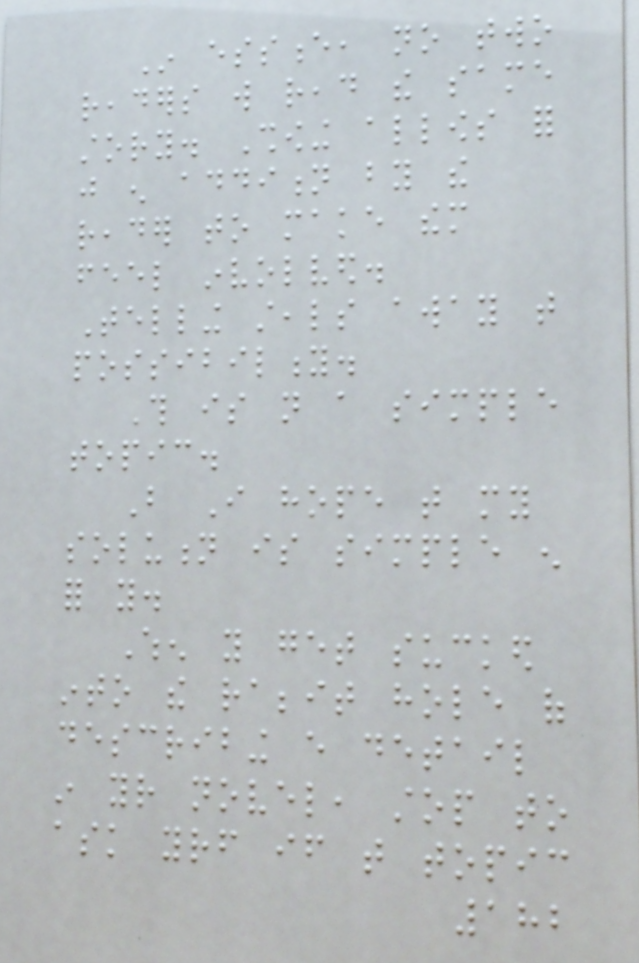In essence, no two
readers will read the same
story. Showing allows for
just enough addition by the
reader to make them
feel involved.
Telling steals away that
possibility.
This is not a simple
topic.
But I hope that my
solution is simple enough
for you.
When you get sucked
into the rabbit hole of
describing every detail
in your novel, stop to
ask yourself if that topic
182
